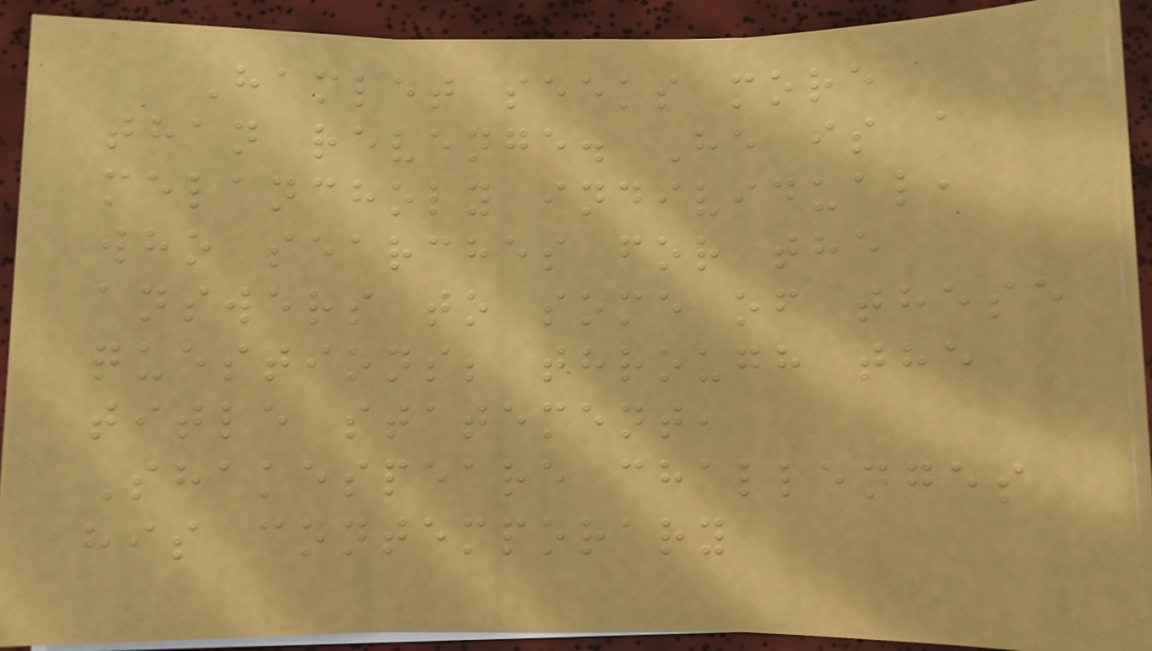Hamlet seeks more
than revenge. He is a
melancholy individual,
who searches for the
answers to some of these
questions; through the
title statement,
Shakespeare challenges
his contemporary
